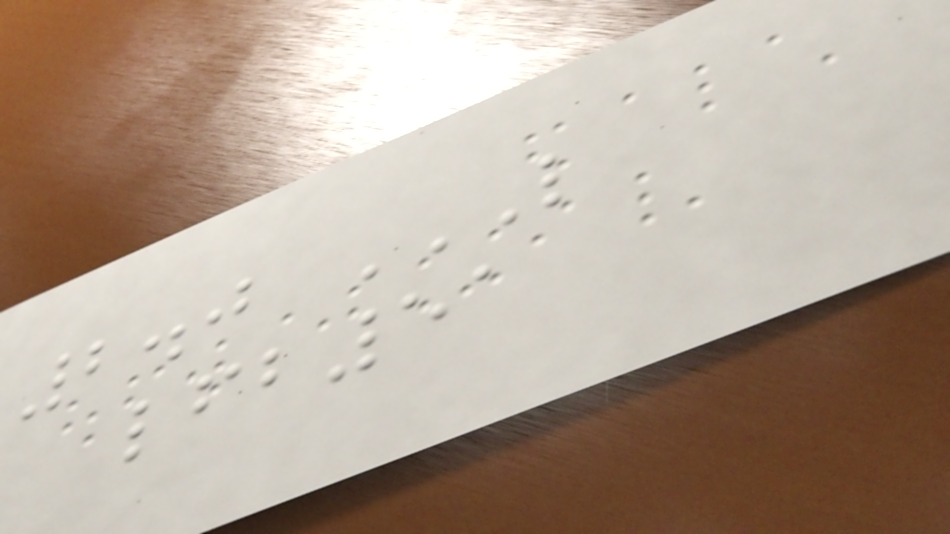2.0 L
LFB51
